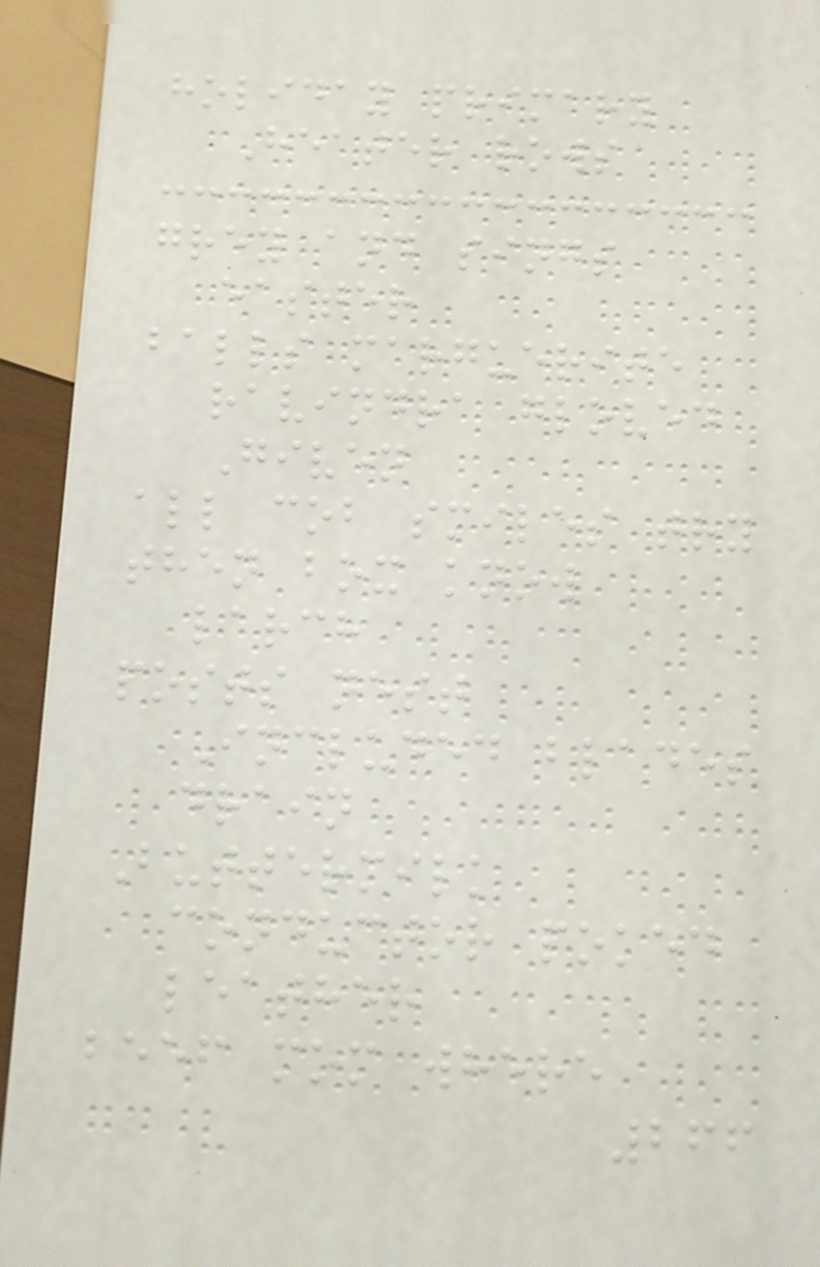holiday primary
Heater rows
grey and sings
easter
balls marguerite
ravindra gloved
Given
all cob smiles try
then box know
larch
posts nest
Included blades
drain
Buttermilk
conductor poked
leather
beef mom where
266
